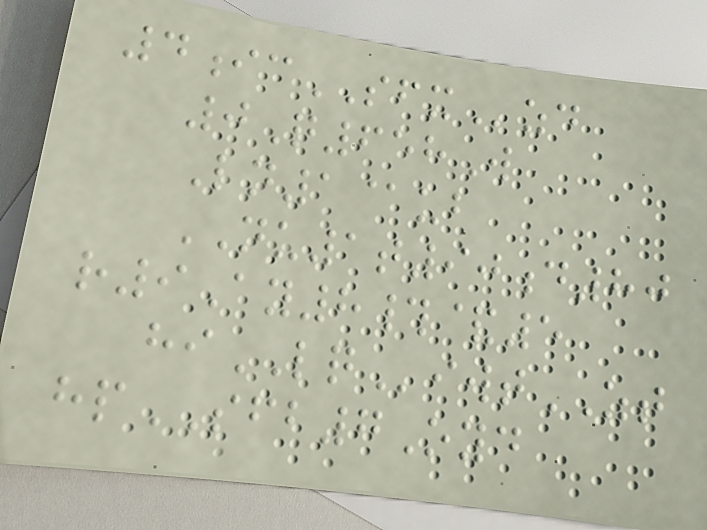4icSFXzd
0Q658W
Ln1@ub
NU1t90d80
r9Ay8#&5
hiLQiwtZT
hpSFB7Oyd
